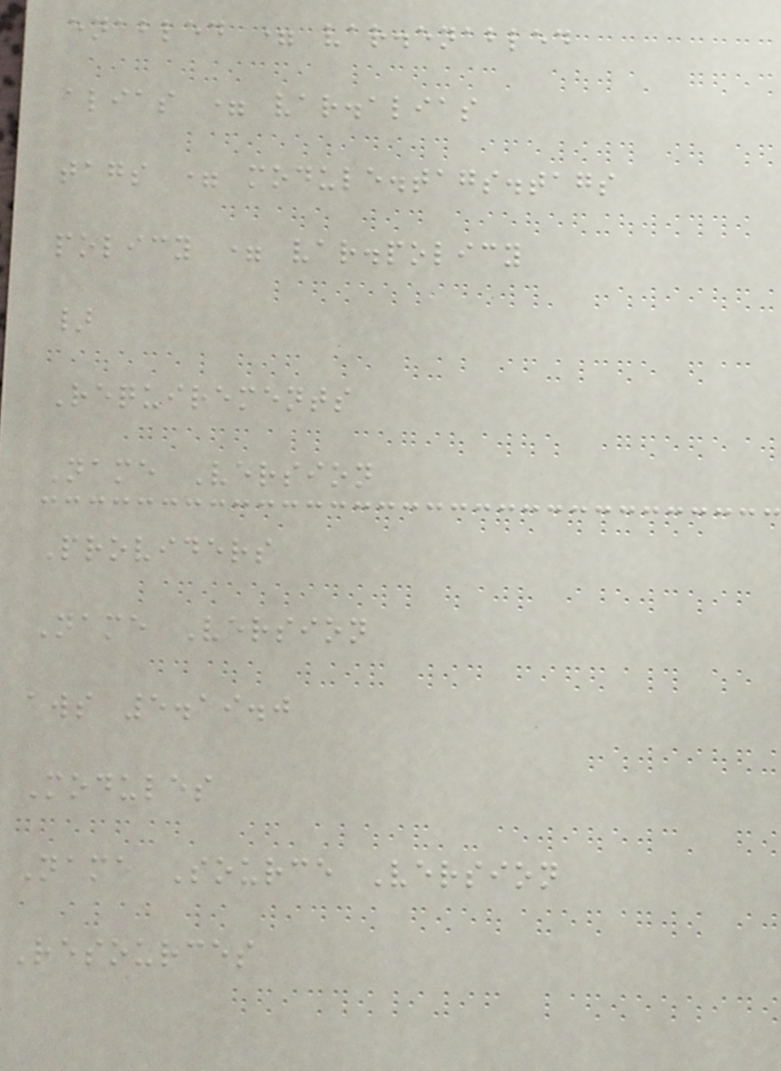enabled = var.enabled
alias = var.alias
tags = module.tags.tags
policy = var.policy
}
Requirements
Name Version
Providers
Name Version
aws 5.19.0
Modules
Name Source Version
Resources
